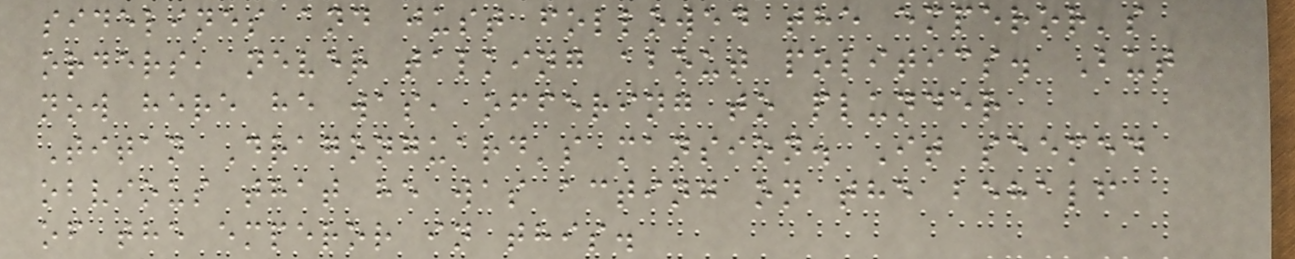sidelines and just followed the emperor's
orders, never talking about politics. But
now here he was, offering to plunder
Titan Dragonguard's mansion. It seemed
obvious that he was acting on the behalf
of the emperor in this.
